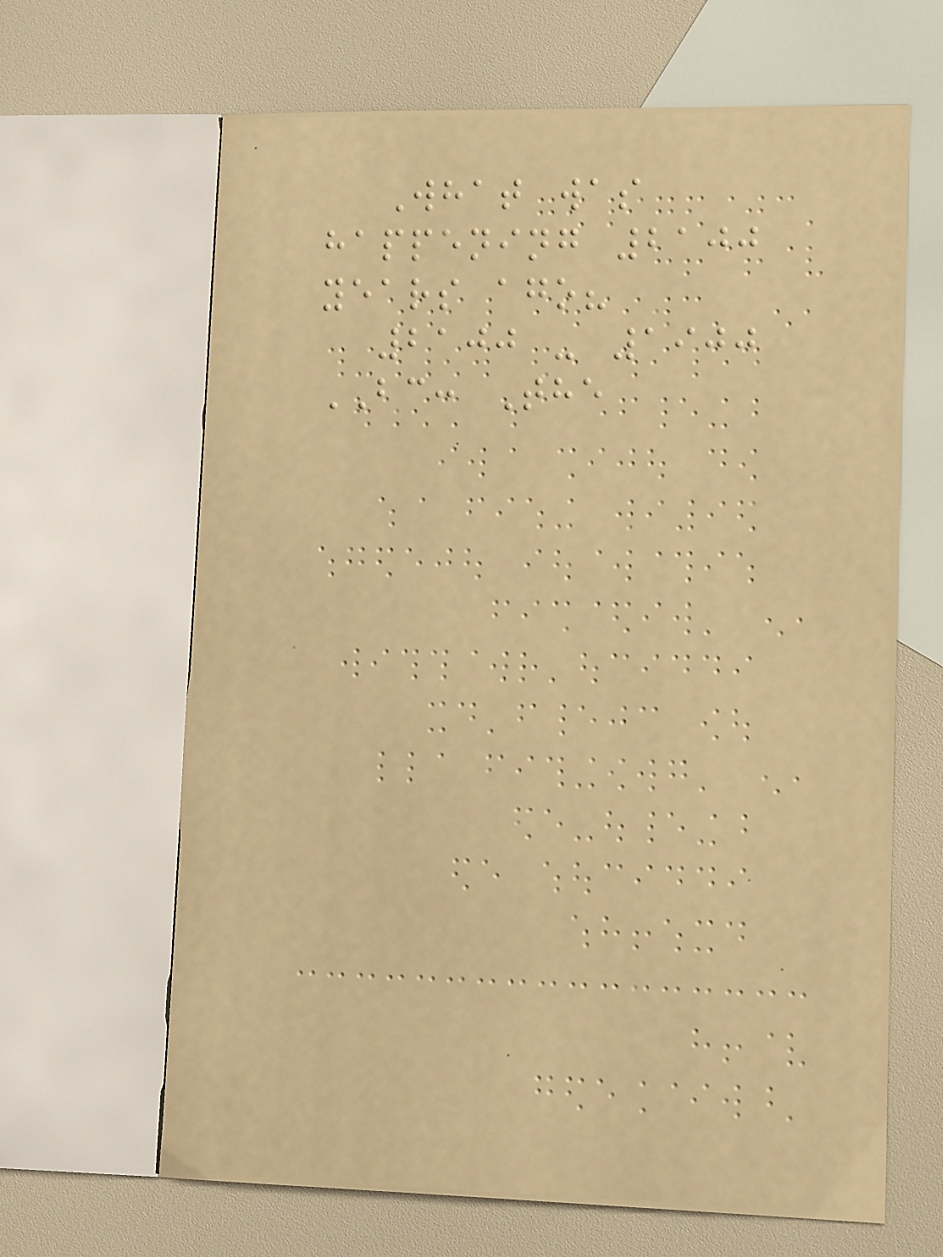What was
happening 2100
years ago?
2100 - 1900
BC: The
